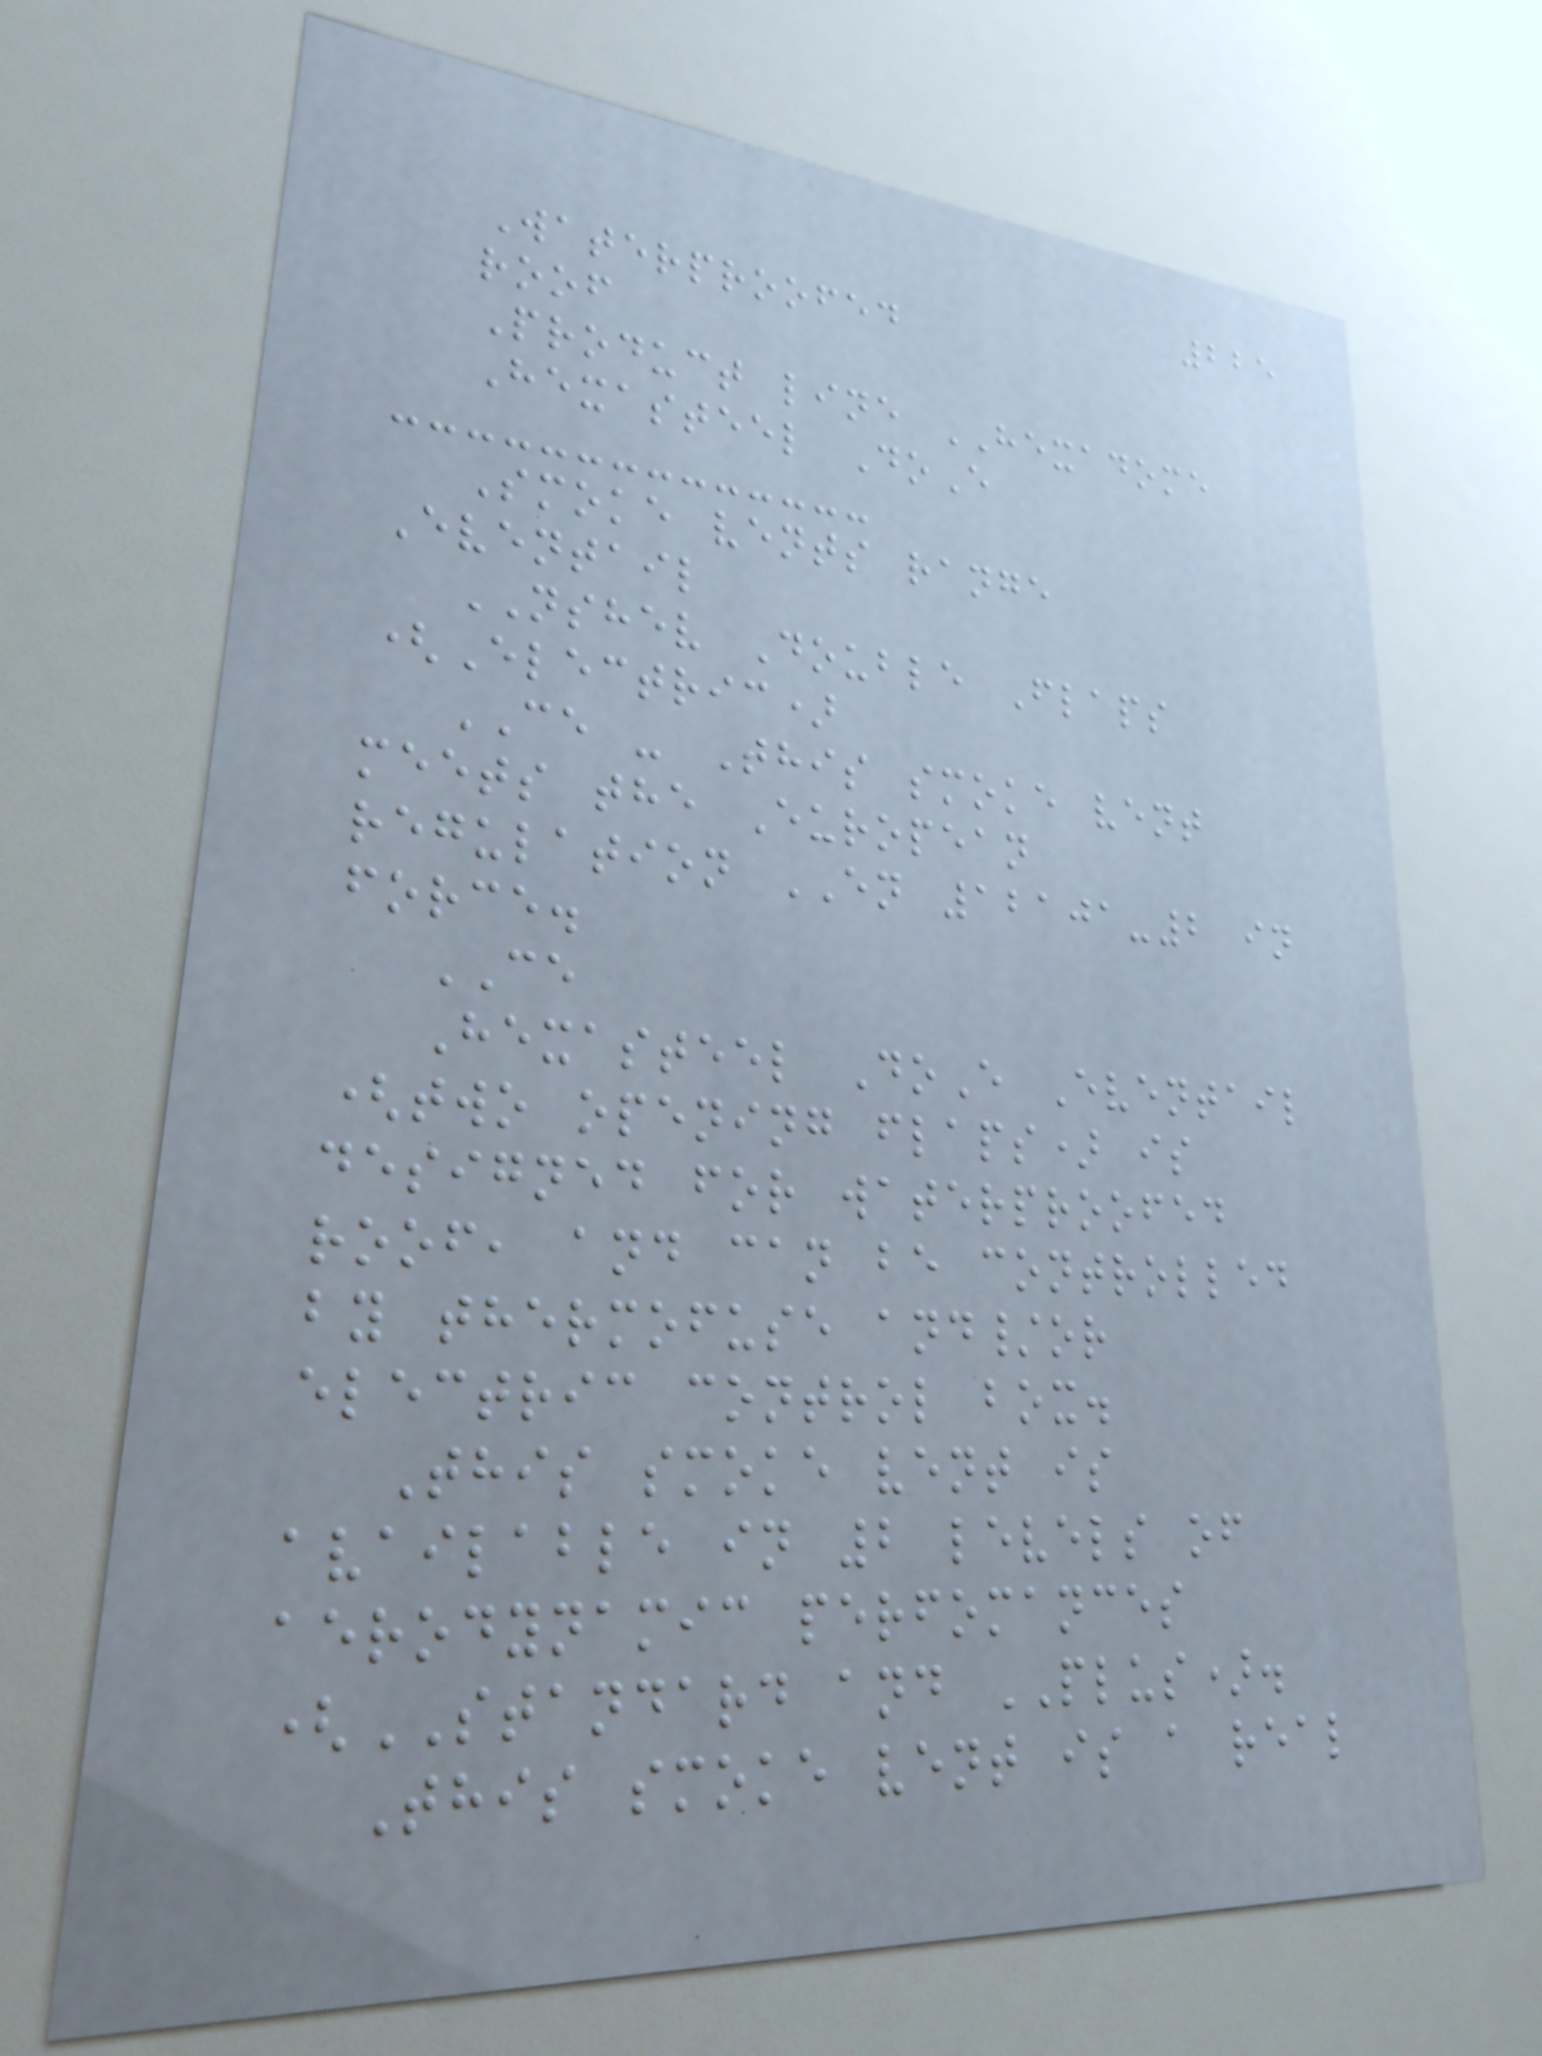225
Waterproofed
roof
Product line HEXADOME
Hexasteel DoE
Smoke vents range
Eventail
NSHEV Double Flaps
(Electric)
CE - This smoke vent
meets the European
regulation EN 12101-2 in
force.
CE
Hexasteel DoE Eventail
(two opening flaps) is
designed for waterproofed
roof, and can be controlled
by thermofuse and/or
electric control box.
This smoke vent is
available in 2 levels of
aerodynamic perfomances
(STANDARD and PLUS).
This smoke vent is a real
